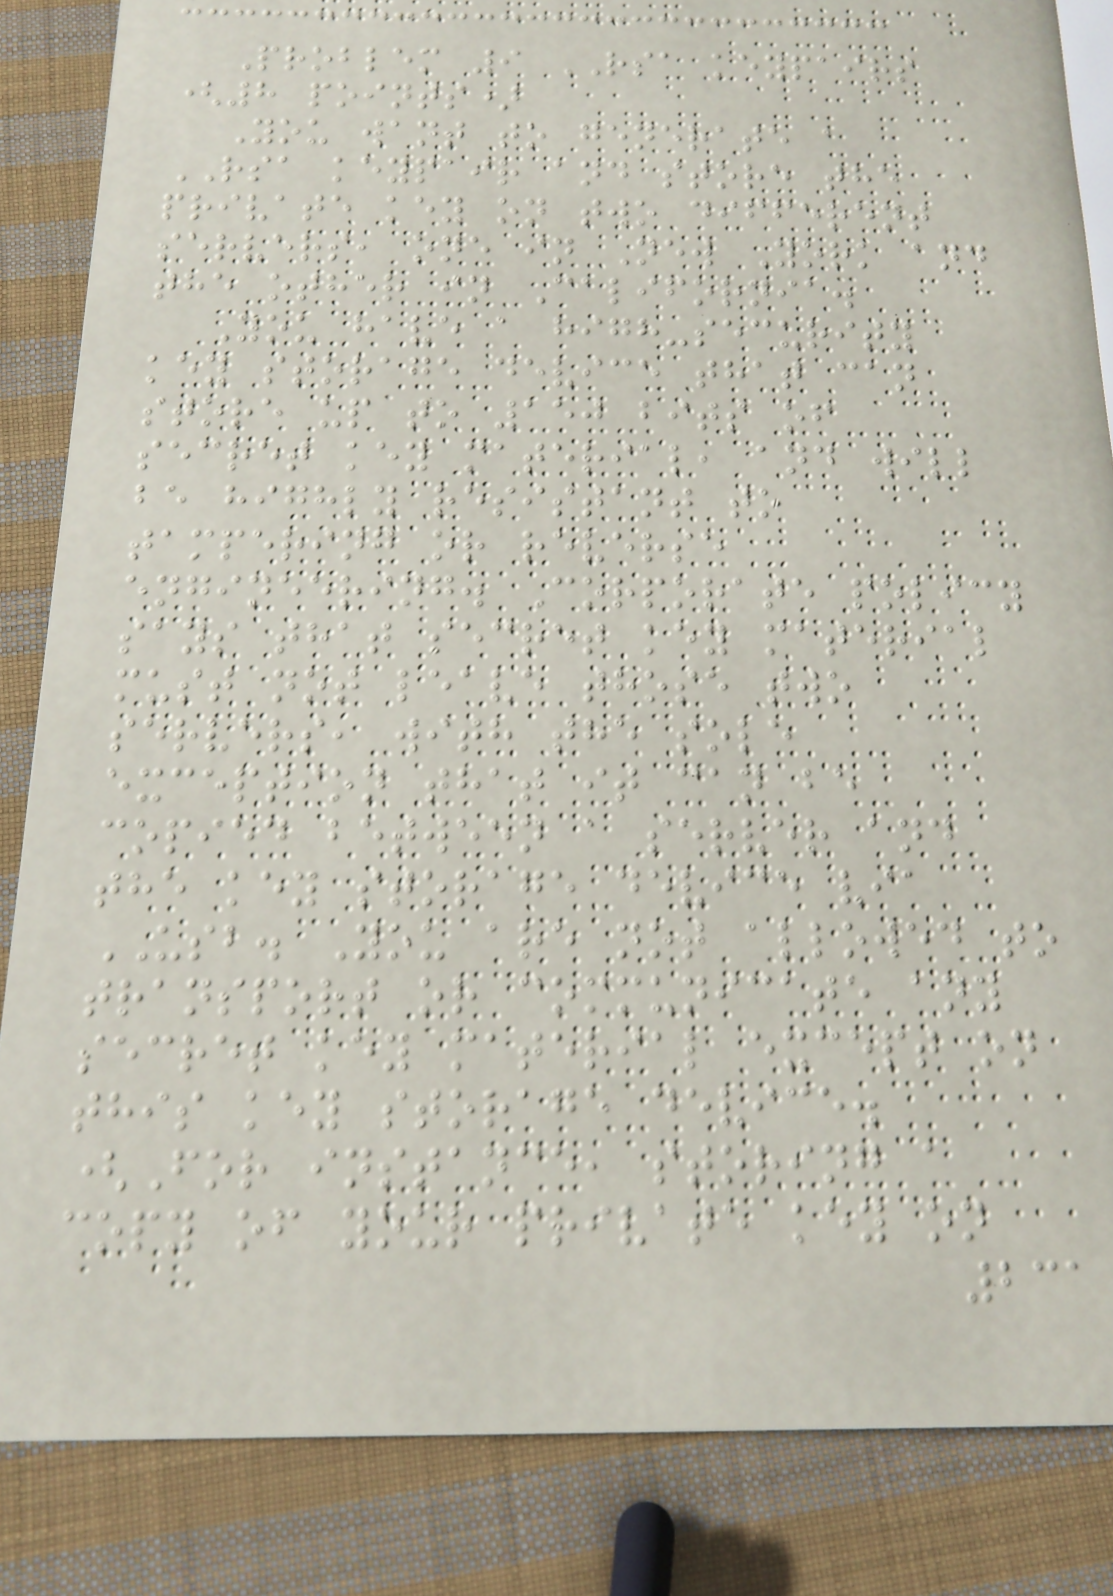Problem 9 RSA keypairs
(8 points)
You want to generate a
RSA keypair and store the
private key on two different
servers, one in New York and
the other in California.
You have a high-security
key storage device that can
store up to 150 bits of
secret key material, and will
be highly resistant to
tampering or reverse
engineering. Corporate policy
says that secret key material
must not leave those two
servers, with the sole
exception that it can be
copied between a server and
the key storage device via
USB. You are not allowed to
transport or communicate any
secret key material except on
this key storage device.
(For instance, storing a
copy of your private key on
231
